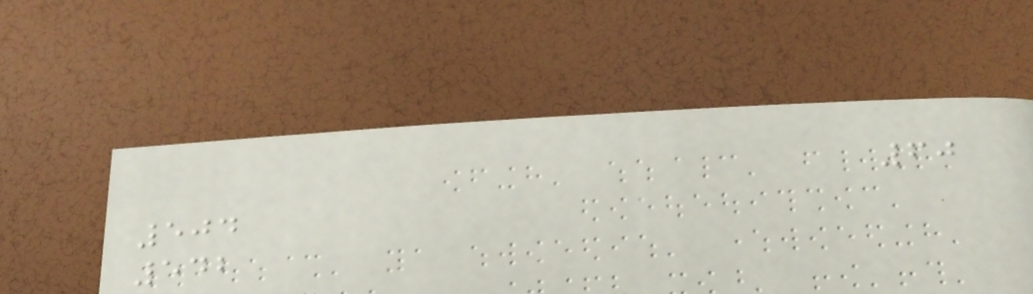60
504
542
